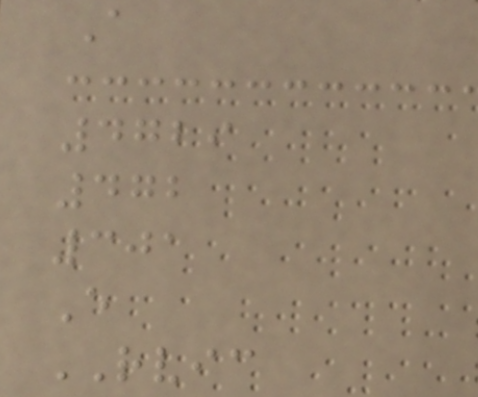A
4729
472
301
E
RVIC
